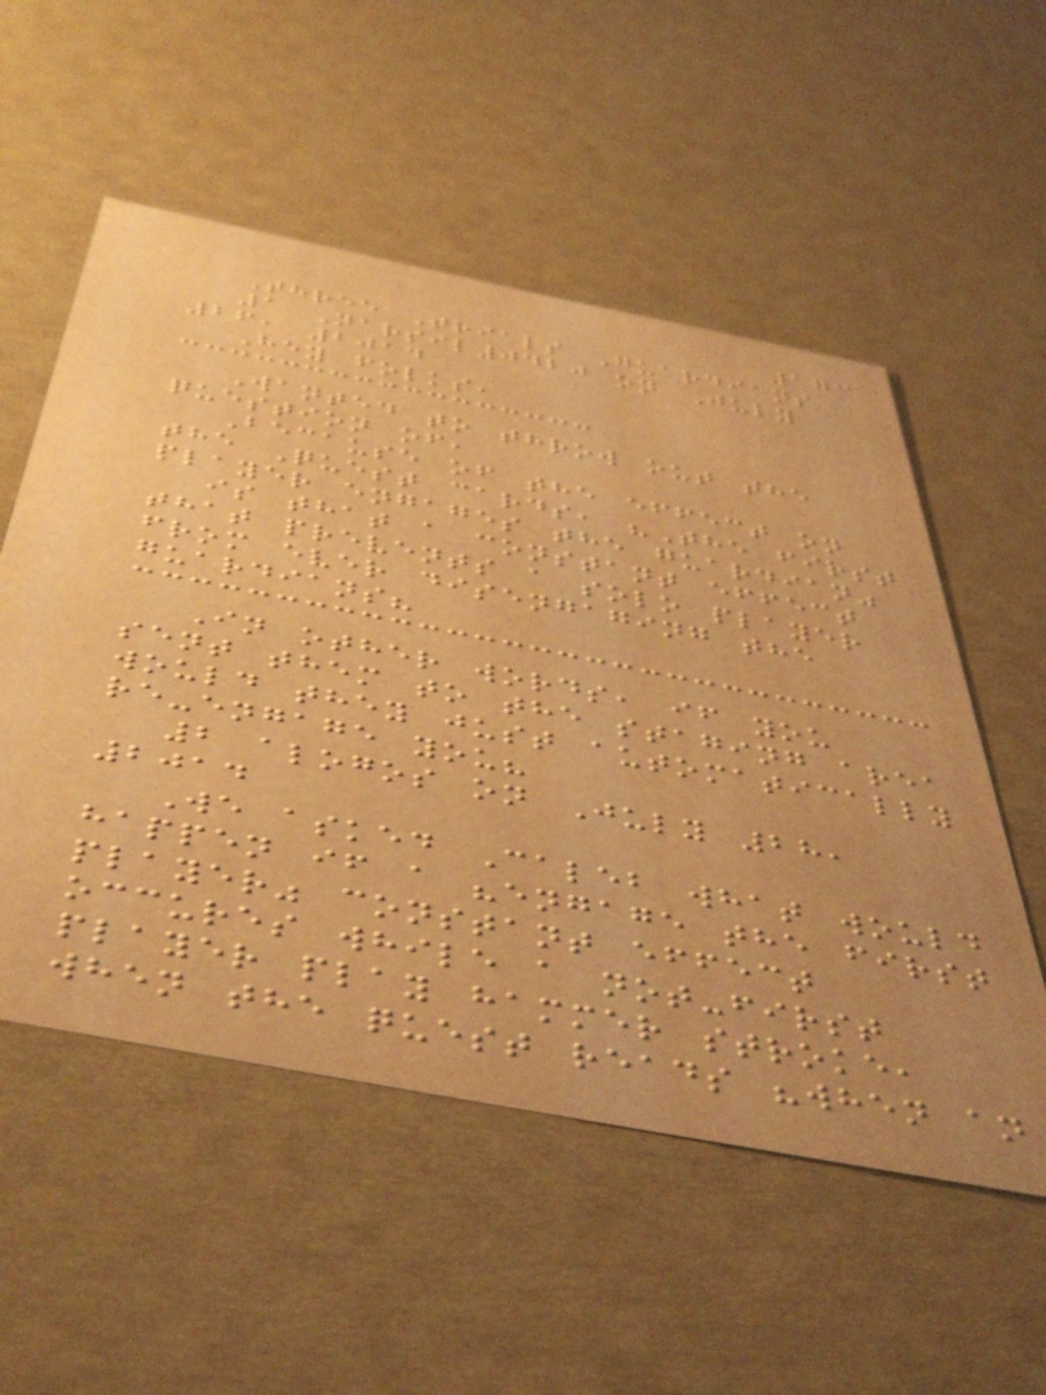173
Three Trials Guardians
1 Narsil0420 on July
26, 2014
Hey folks,
Wanted to throw out the
question of,
Because of the effect on
the Quest cards, "The first
player engages the guardian"
is that a constant effect
that prevents a solo player
from ever disengaging the
guardians?
In other words, if you
sent them to the staging area
would they just automatically
re-engage you?
2 alogos on July 28,
2014
We asked Caleb what would
happen if a "engage the first
player" constant effect
occures while a not-first
player play hammer stroke,
when the quest reads "when an
